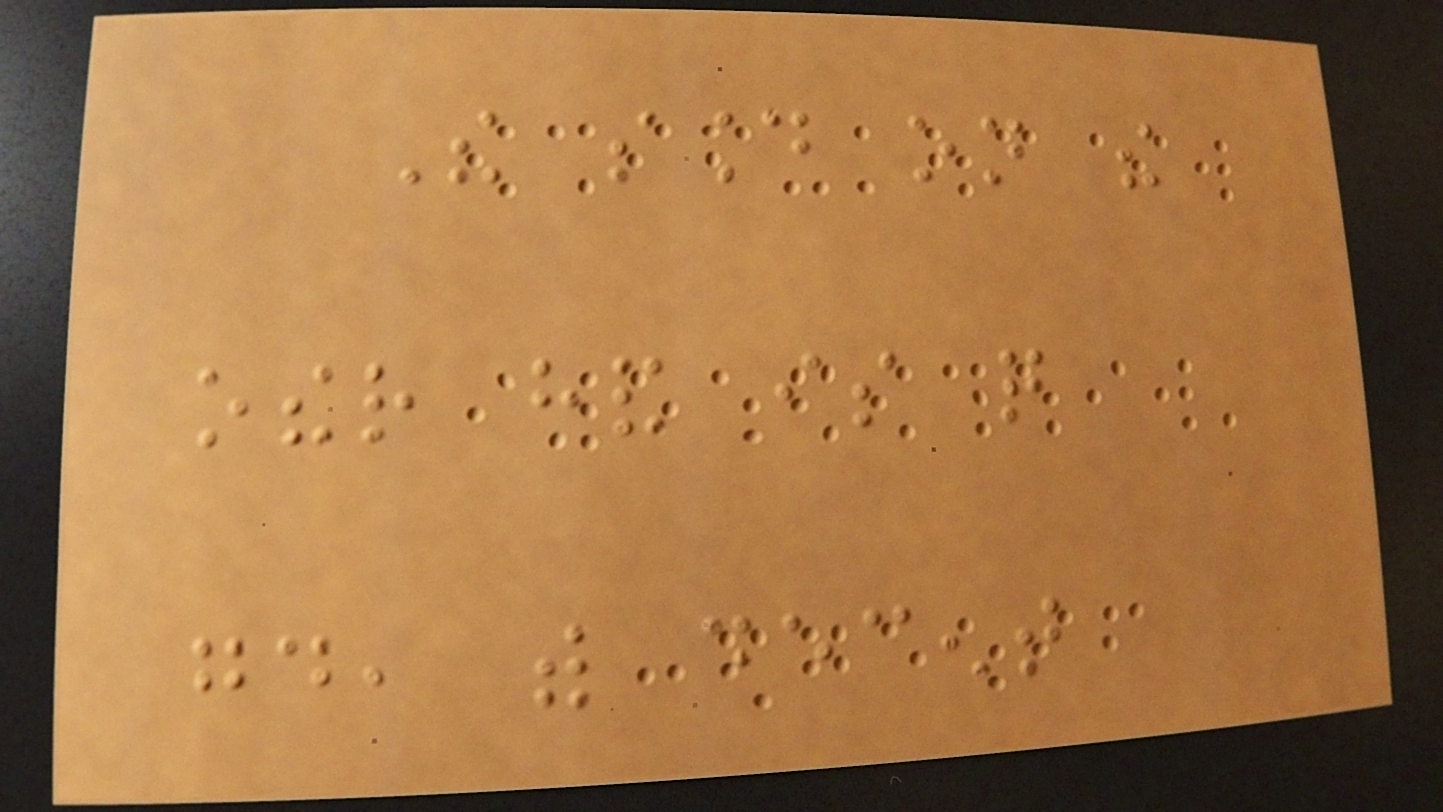The sound on the
other hand is quite
good, with decent
